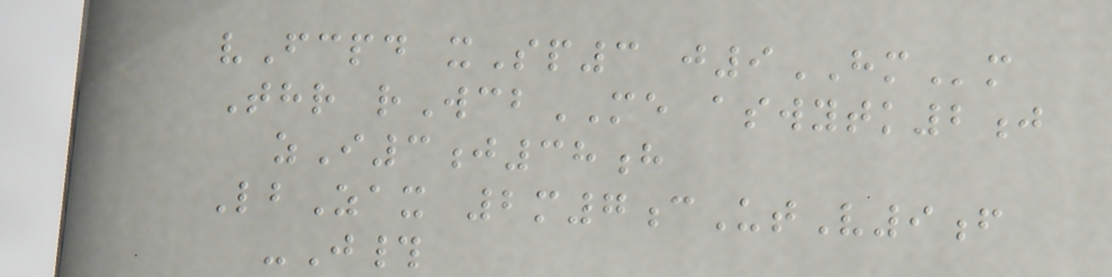vFcpd xSp3 j9HMm
Thr rWcbME aswytk2j
zI3j38h
LbZax 2m7cUtV9f
-J#
